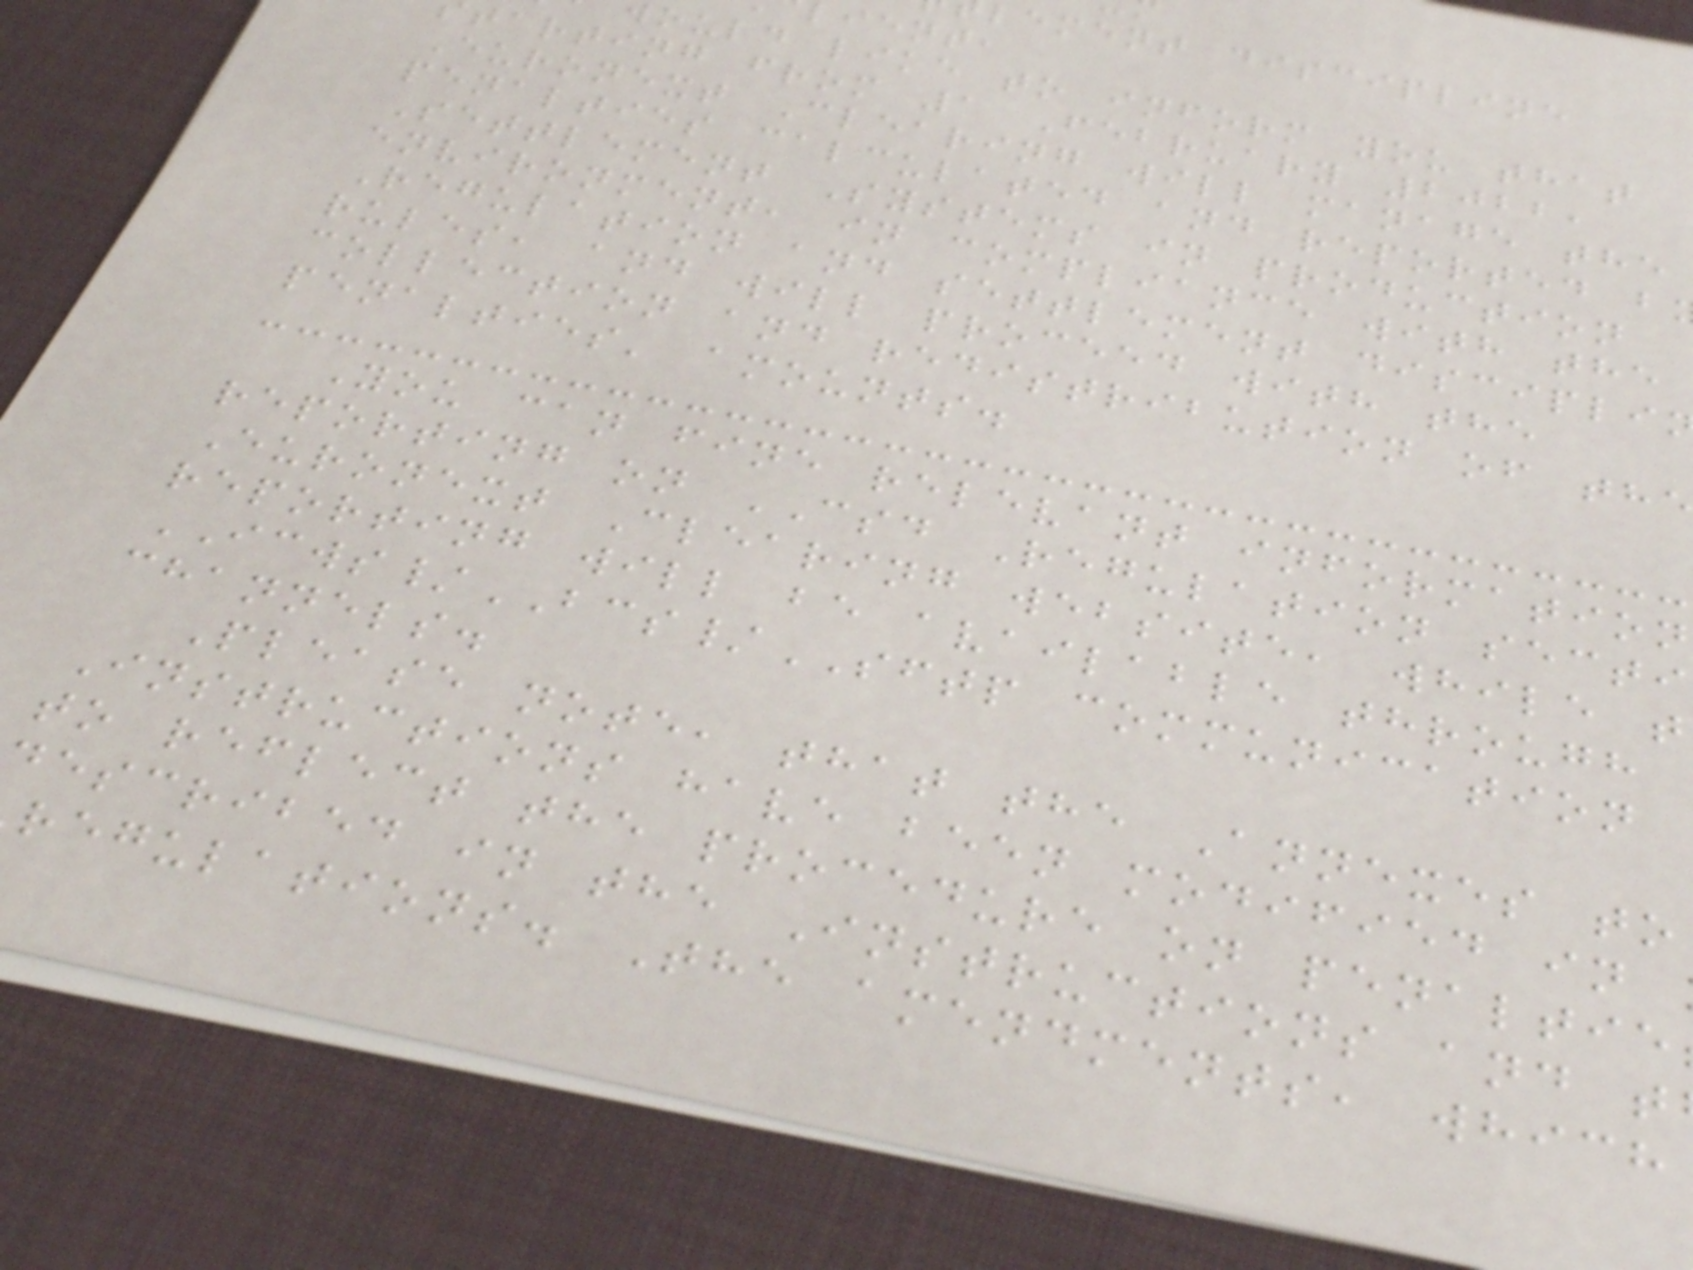lement discipline
ient,
ould like to inform you that
tarting from 1 February 2022,
Euronext Clearing will manage the
penalties calculated and reported b
Settlement Systems in production
environment, in compliance with the
Regulation and settlement discipli
rules, and will proceed with the
collection and redistribution of the
penalties' amounts.
You can fine relevant information
reporting on CSD Regulation secti
Euronext Clearing website, while t
reporting will be available through
ICWS/BCS/SFTP communication
channels.
Please note, that the Annexes to
Instructions have been modified in
to reflect the procedure on penaltie
described in the Instructions and t
regulations. The amendments, which
